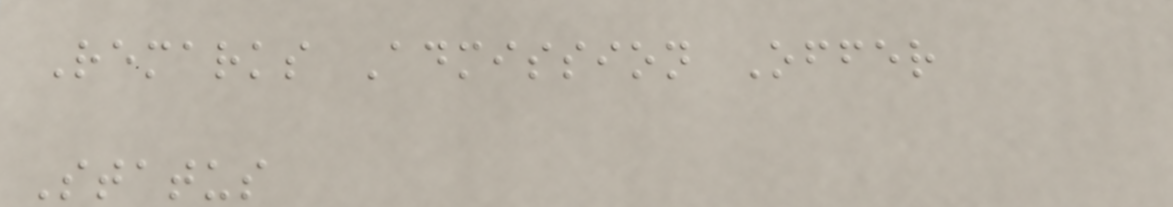Remarks Admission Offer
Status
